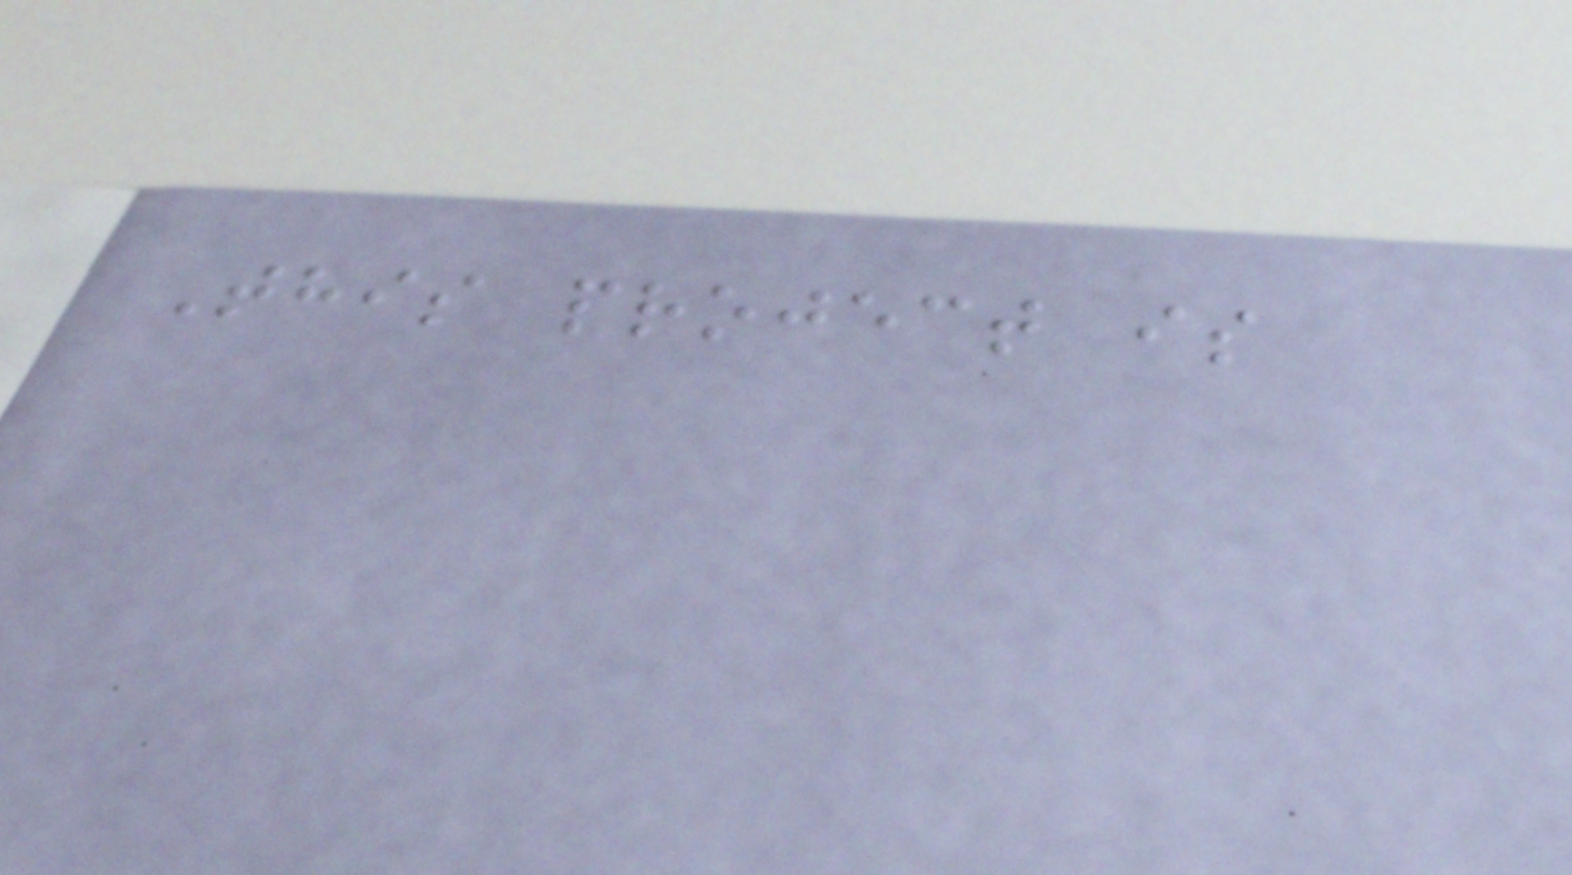This project is
